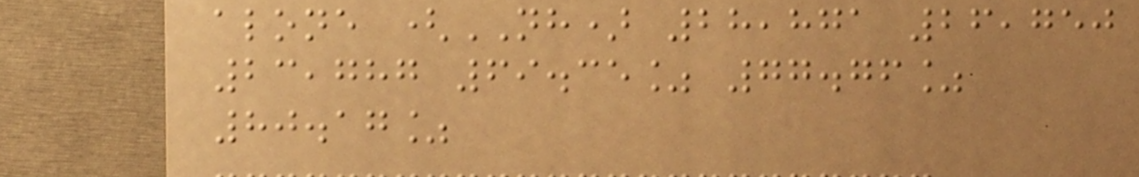alone (NH) 28,871 26,750
23,787 69.35% 77.76%
80.17%
